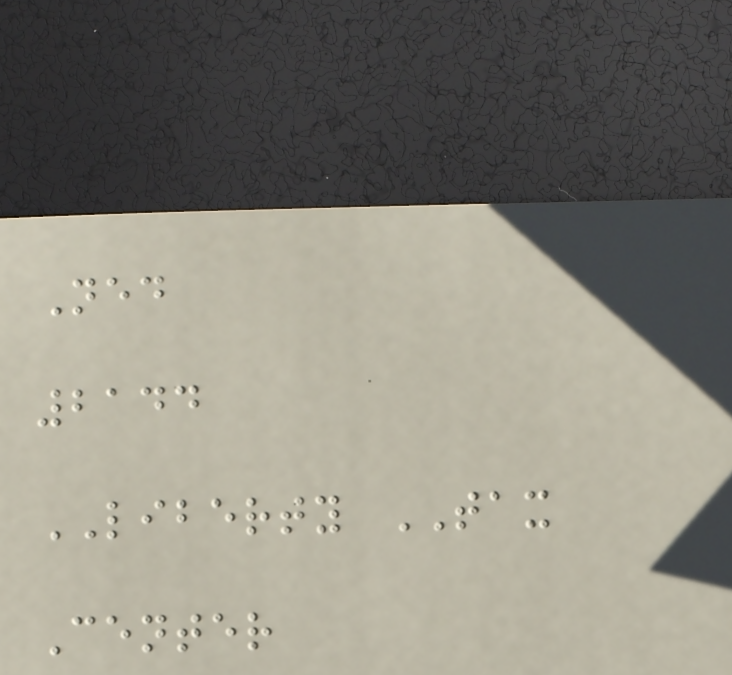Ned
2144
LIBERTY TAX
Center
